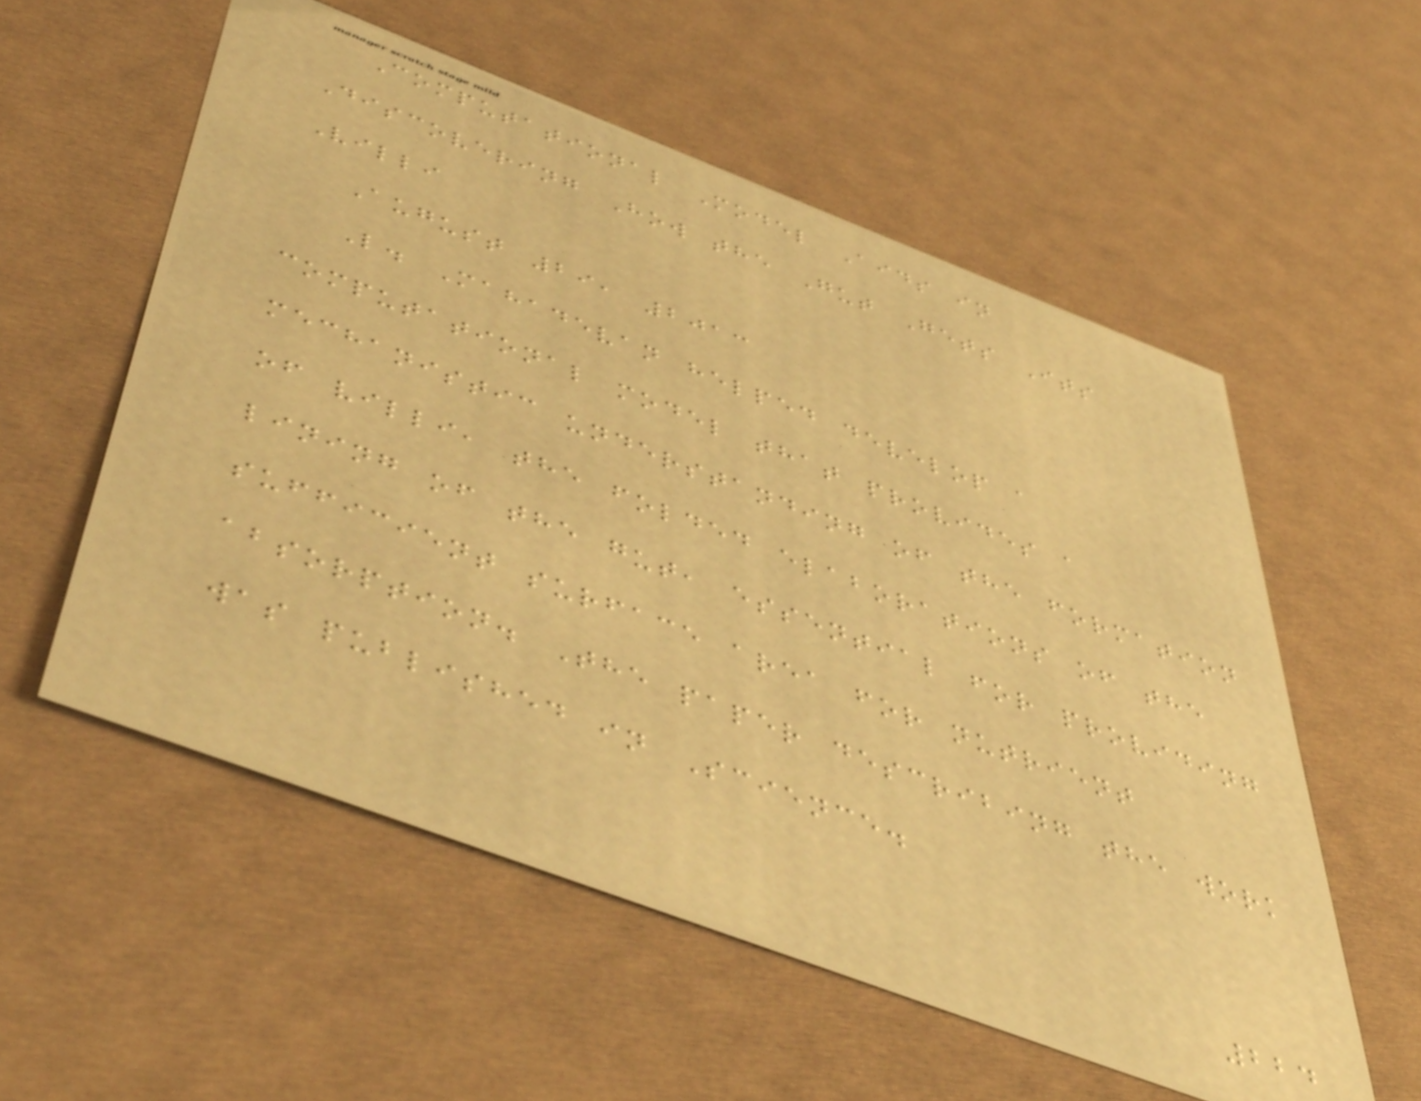Computational Model Aids in
Discovering How the Gut Gets Its
Villi
August 29, 2013
L. Mahadevan helped develop a
computational model that provides a
mechanistic understanding of the formation
of villi, the folded elaborations of the
lining of the gut, essential for providing
sufficient surface area for nutrient
absorption. The paper describing the work
was published in Science.
224
